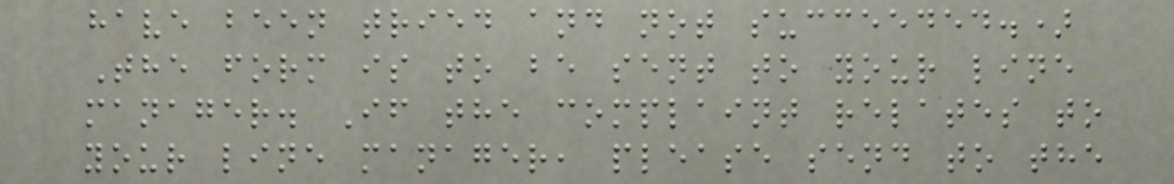have been tried and not succeeded.)
The form is to be sent to your line
manager. If the complaint relates to
your line manager, please send to the
